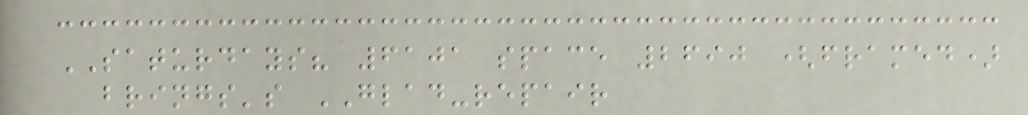SATURDAYS? 6101 space 2690 (framed)
brings's GLAD-repair
